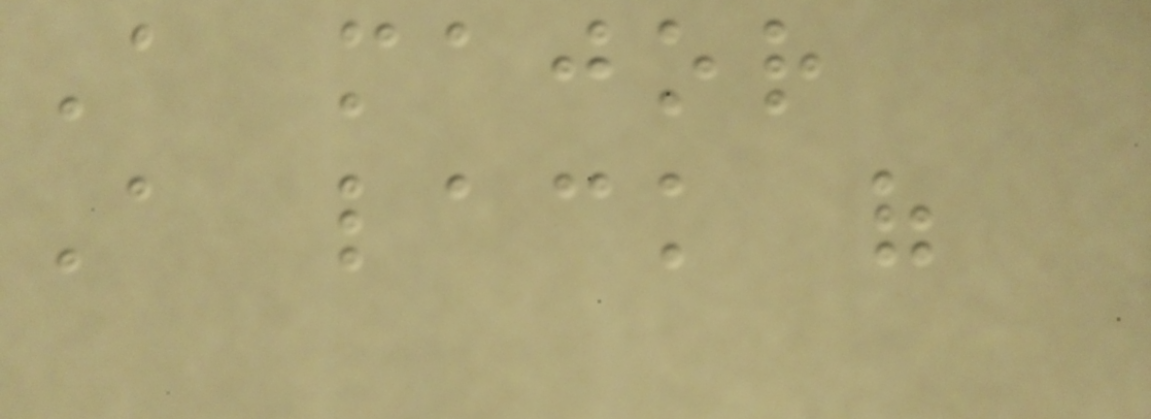A major
A lack of
